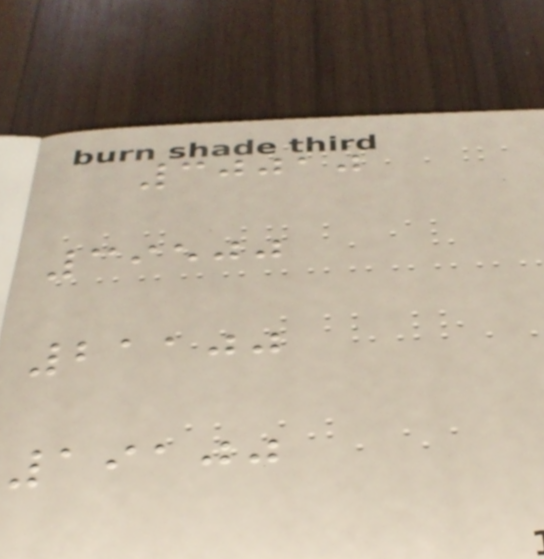30010
39500
21100
19100
